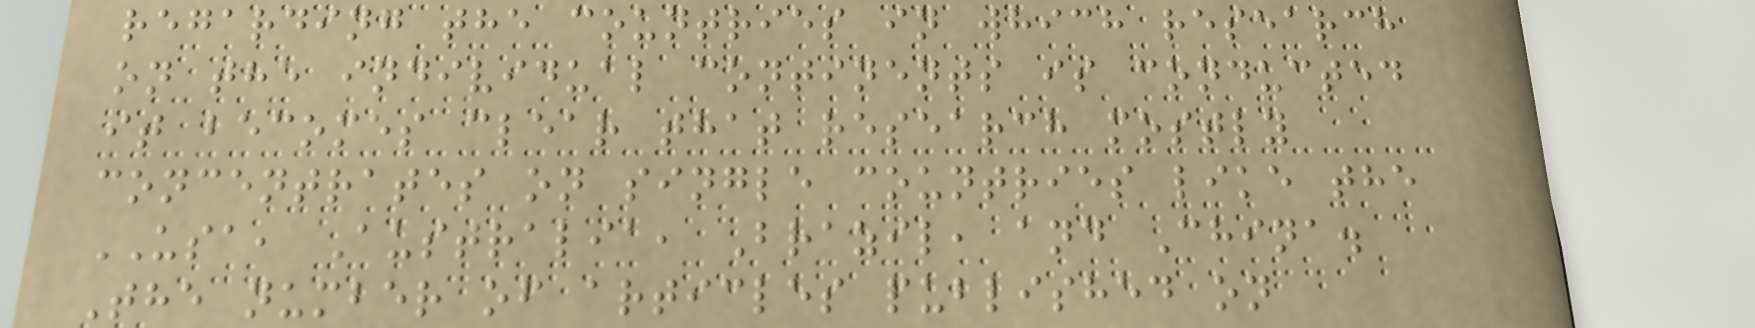regarding the countries in which research
on the individual continents is conducted
it becomes clear that research mostly
concentrates on single countries like the
USA, Australia, Brazil, and China.
The number of articles published on
